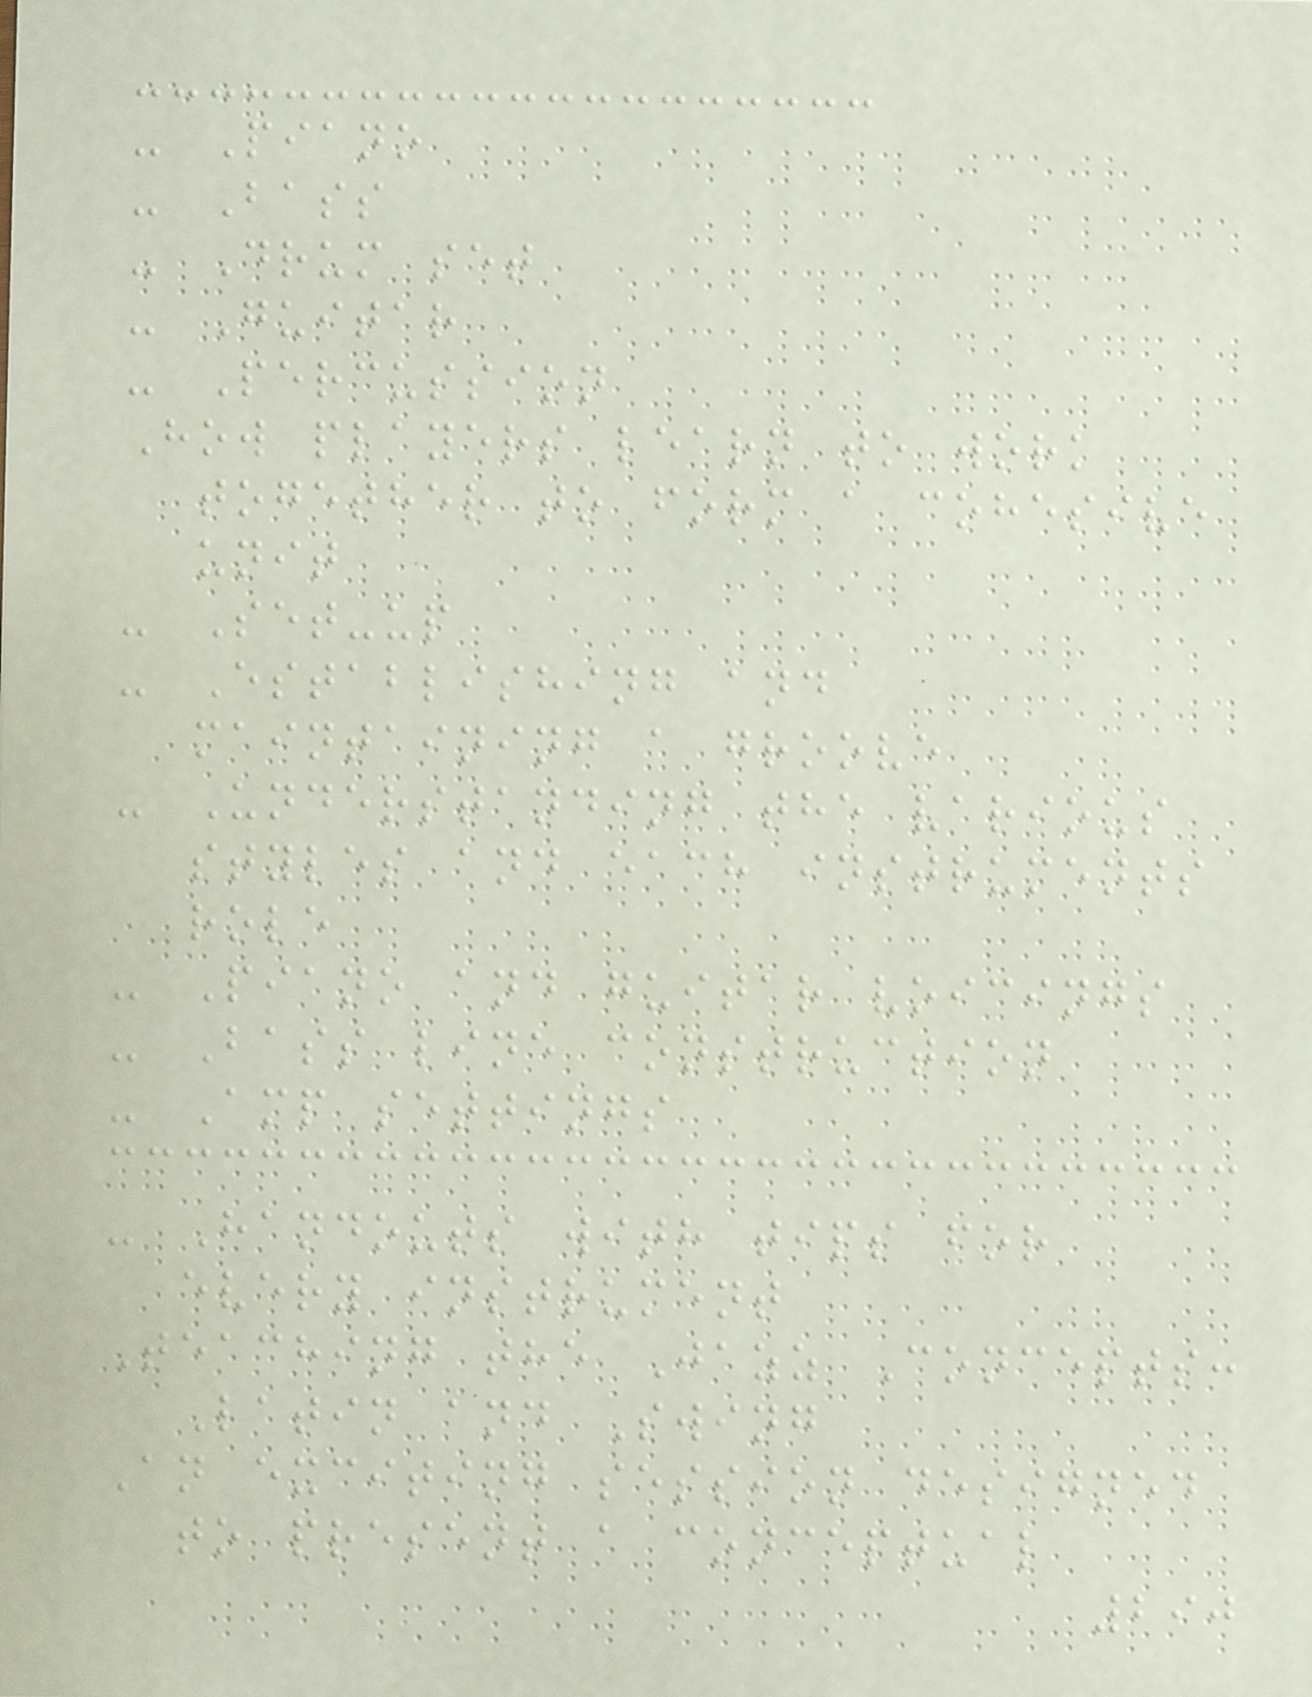- Piano
- Bass
- Drum set
- Guitar
- Percussion
How players learn to work
together to form a cohesive
unit
- Set-up
- Establishing and
maintaining a groove
- Understanding the various
styles and each instruments
role
- Piano and guitar voicings
- Bass line construction
- Amp settings
- Handouts with tips for
every instrument
Teaching the Jazz Concepts:
Latin and Swing
An exciting session designed
to present a conceptual
290
